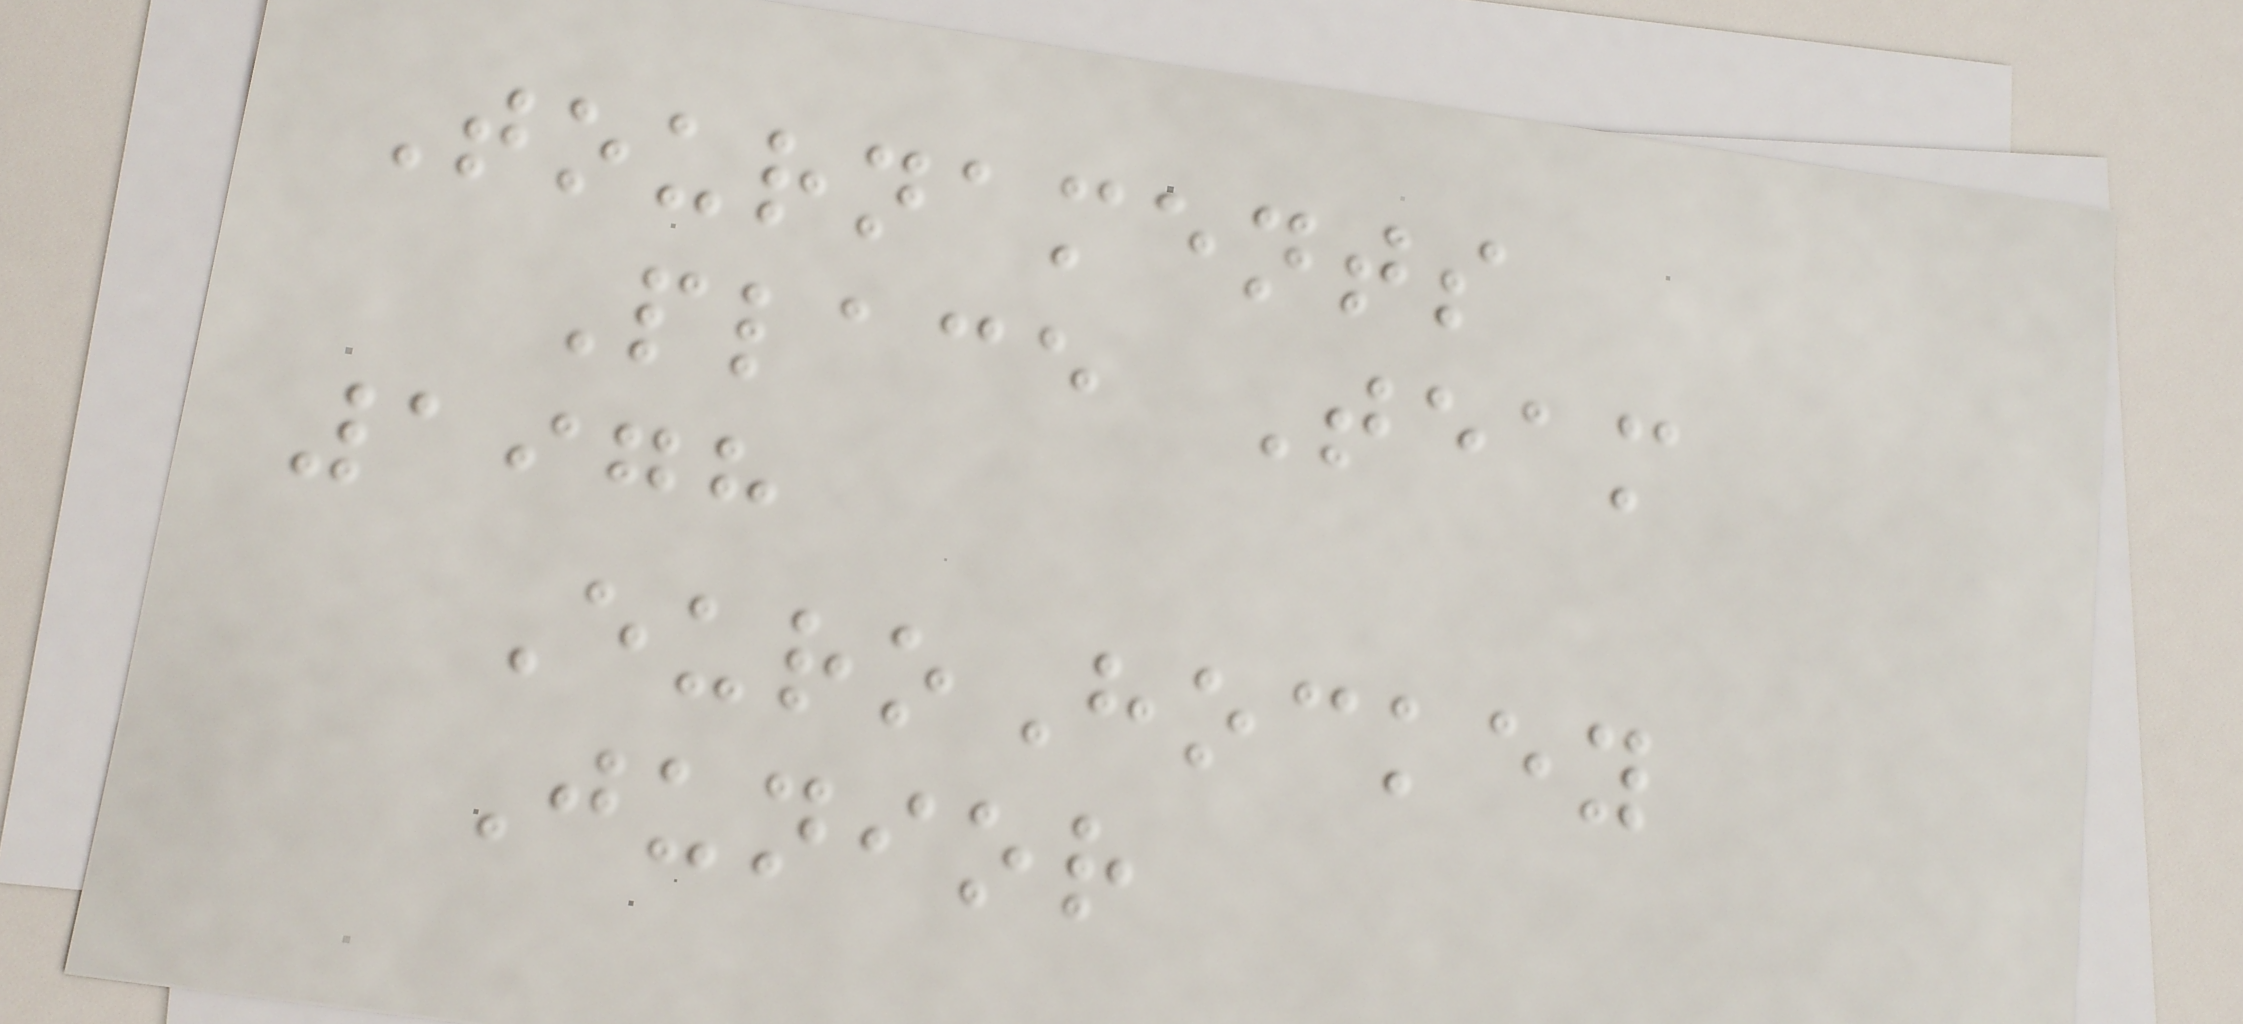Tournaments
Place Team
1978
EuroHockey
Junior
